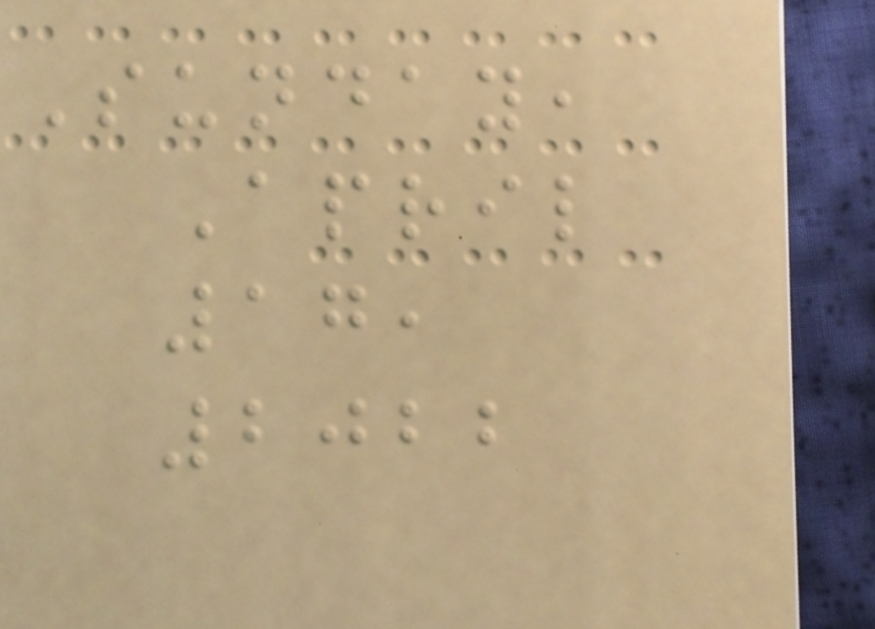Sunday,
April
17,
2022
